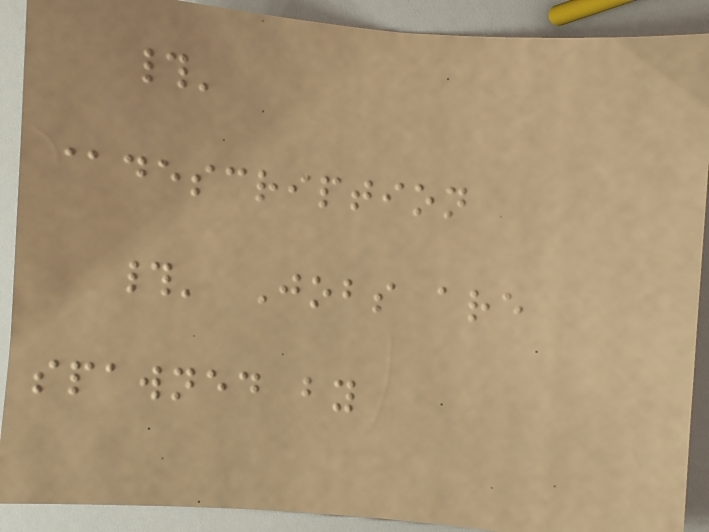#'
@description
#' Jobs are
spawned by
